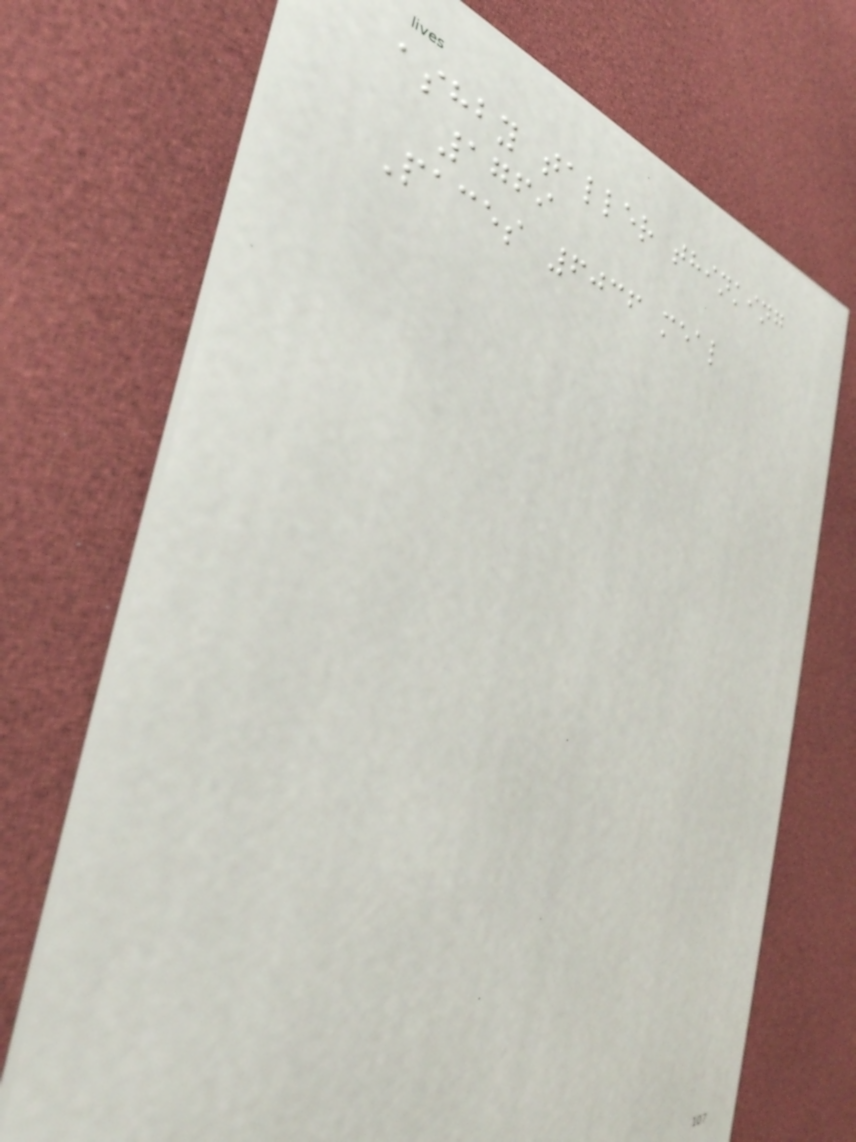ashby taller thinking
1769
Paces 6036 meal
